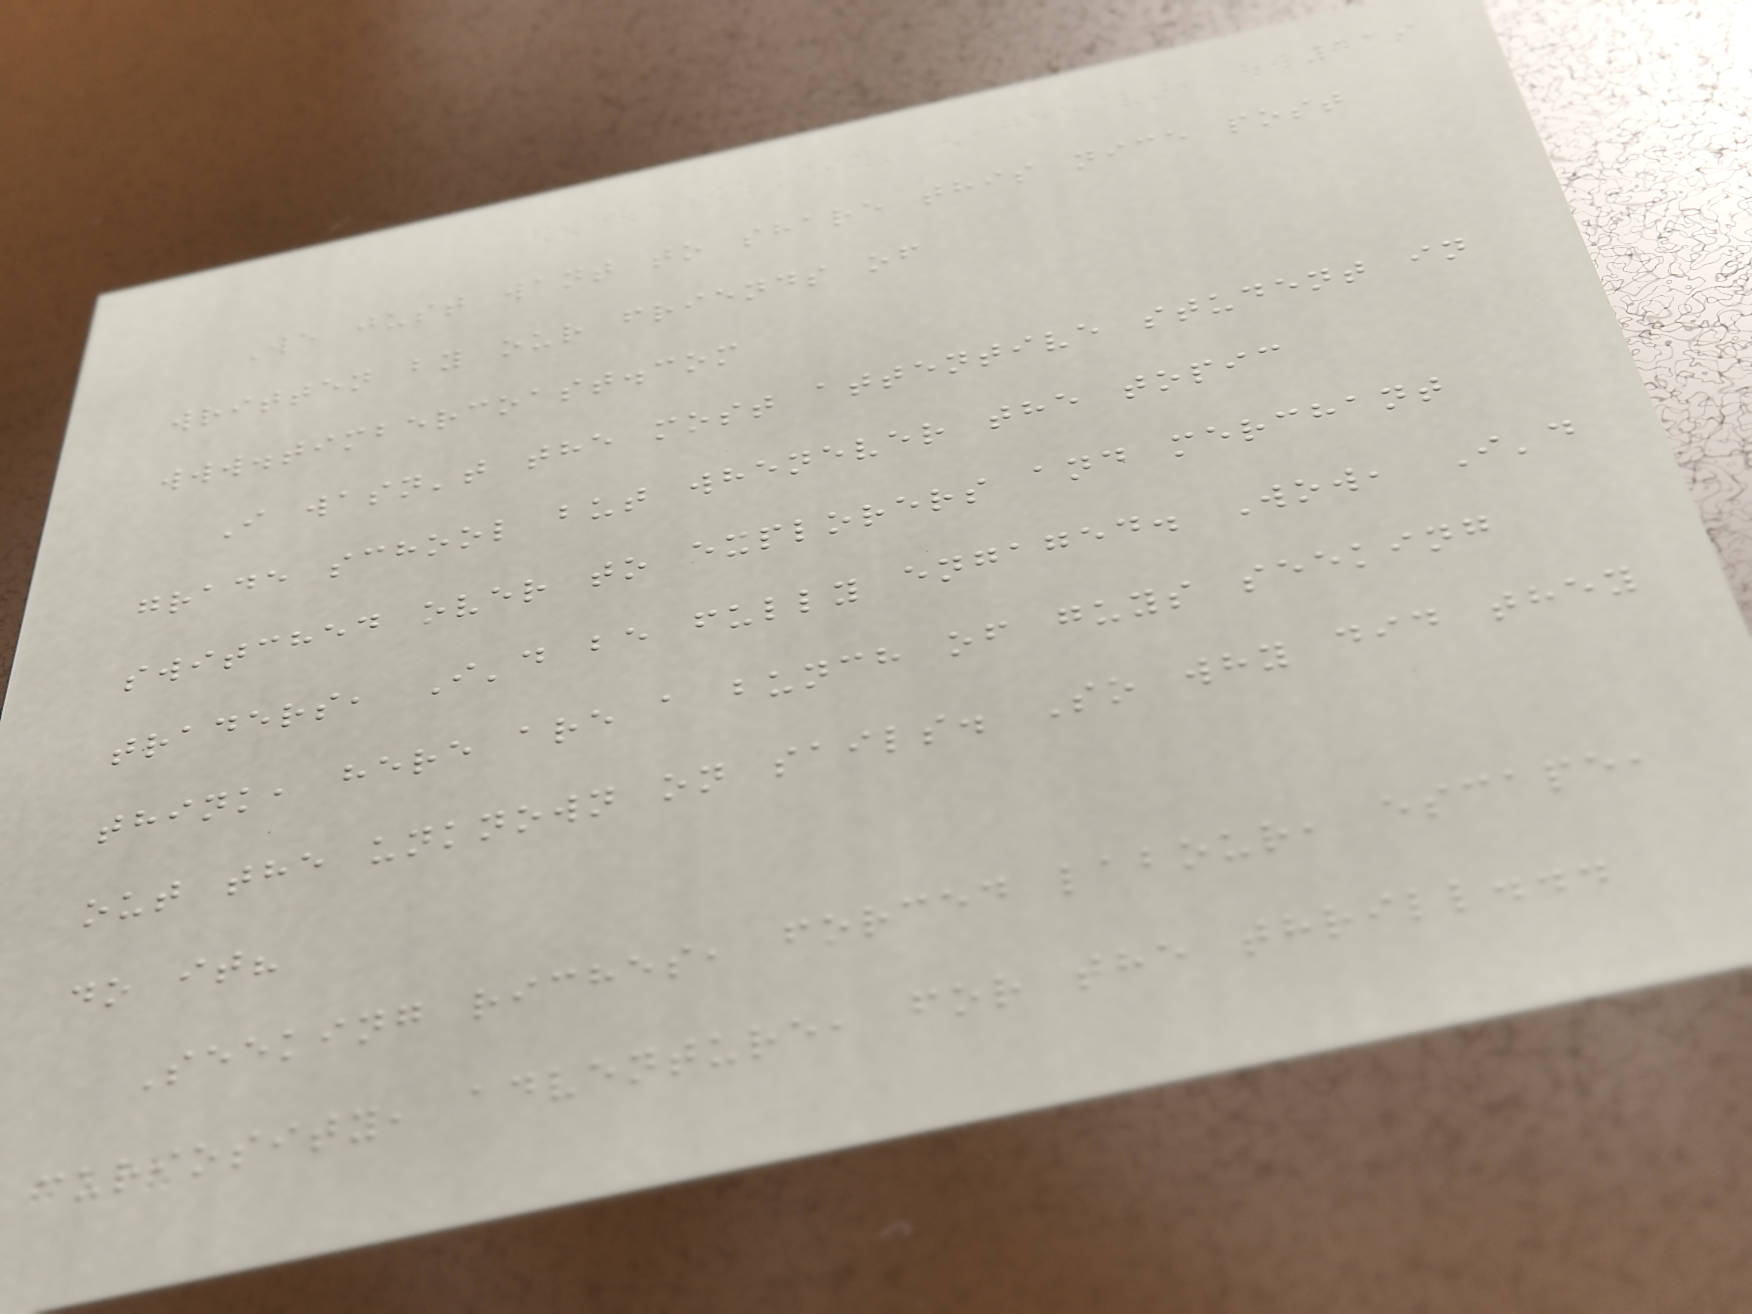119
We just want to share this nice post
written by our friends of
www.timbercoast.com
I wasn't the most attentive student in
grade school but whenever the topic
switched over to explorers and merchant
traders, I'd be fully engaged. Wow, I'd
think, here are a bunch of guys seeking
out the unknown on sails. So why did they
do it?
Seeking riches, forced labour, escape,
curiosity, adventure, for the thrill...
